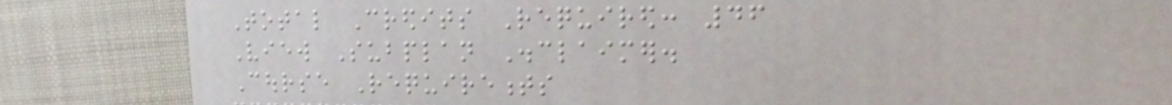Total Credits Required: 46
View Subplan Disclaimer.
Course Requirements
